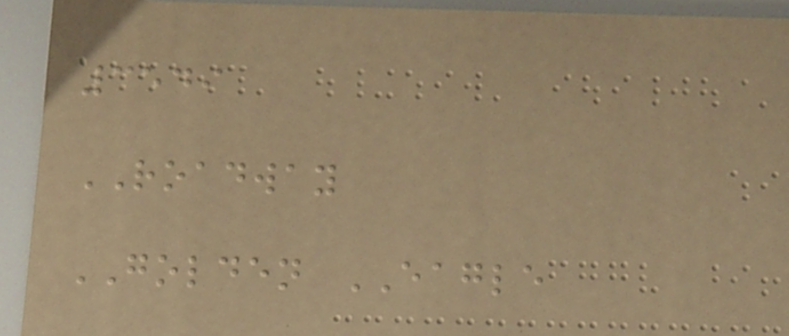3549
ROADWAY
GOLDEN EAGLE
